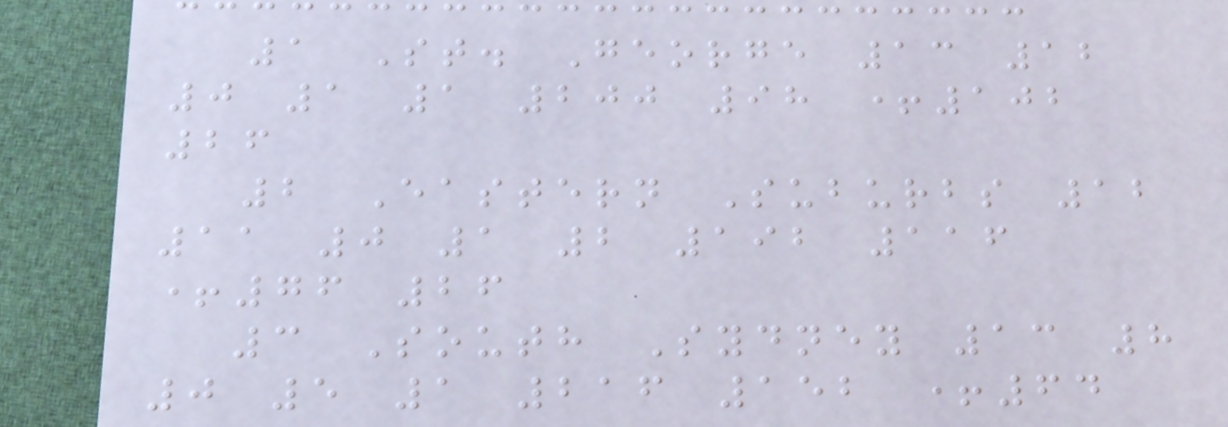1 St. George 13 12
0 1 1 200 98 +102
26
2 Eastern Suburbs 12
11 0 1 2 192 116
+76 26
3 South Sydney 13 8
0 5 1 216 152 +64
